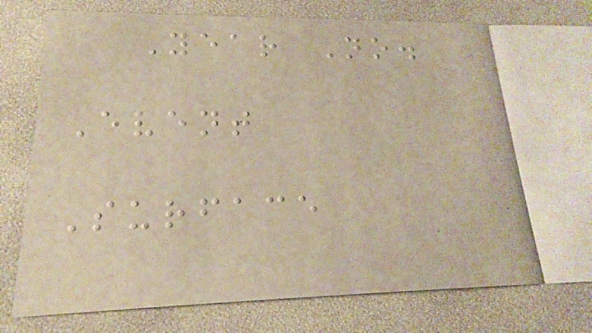Year No.
Event
Surface
